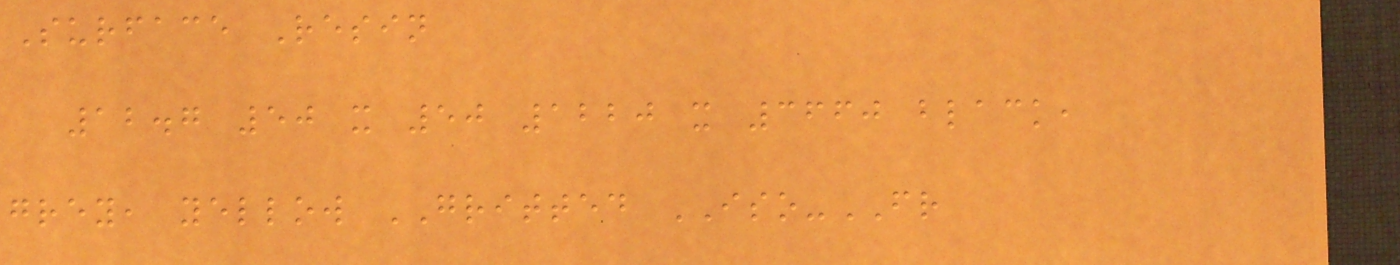Surface Resin
12.7 50 x 50 1220 x 3660 black,
grey, yellow GRITTED ISO-FR
